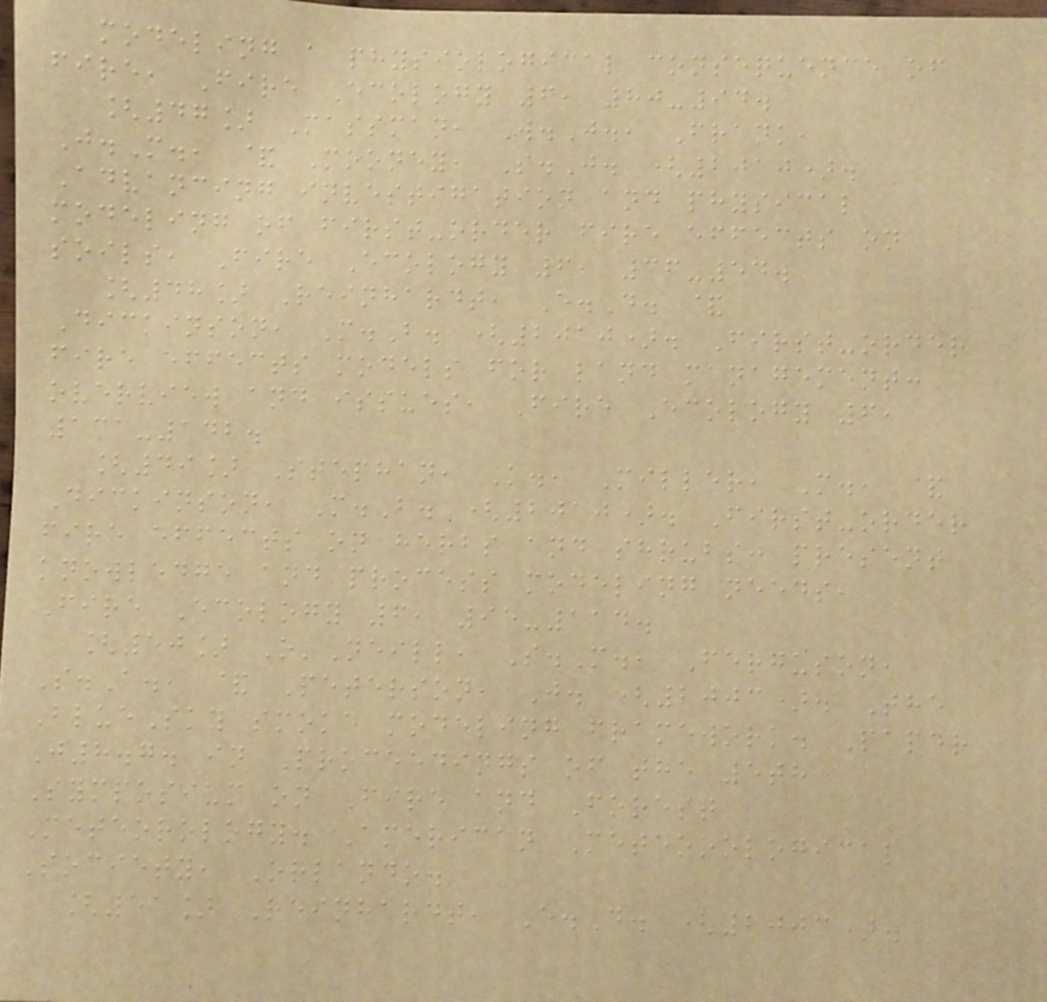modeling a physiological consequence of
fire, Fire Ecology 6, 80-94.
[47] Massman, W.J., Frank,
J.M., & Mooney, S.J. (2010).
Advancing investigation and physical
modeling of first-order fire effects on
soils, Fire Ecology 6, 36-54.
[48] Reinhardt, E.D. &
Dickinson, M.B. (2010). First-order
fire effects models for land management:
overview and issues, Fire Ecology 6,
131-142.
[49] Stephan, K., Miller, M., &
Dickinson, M.B. (2010). First-order
fire effects on herbs and shrubs: present
knowledge and process modeling needs,
Fire Ecology 6, 95-114.
[50] O'Neill, S.M., Ferguson,
S.A., & Peterson, J. (2003). The
BlueSky smoke modeling framework. Paper
J8.7. in Proceedings of the 5th
Symposium on Fire and Forest
Meteorology. American Meteorological
Society, Orlando.
[51] Reinhardt, E.D. (2003).
